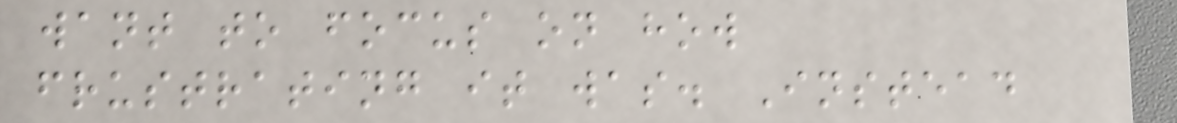want to focus on how
frustrating it was. Instead
